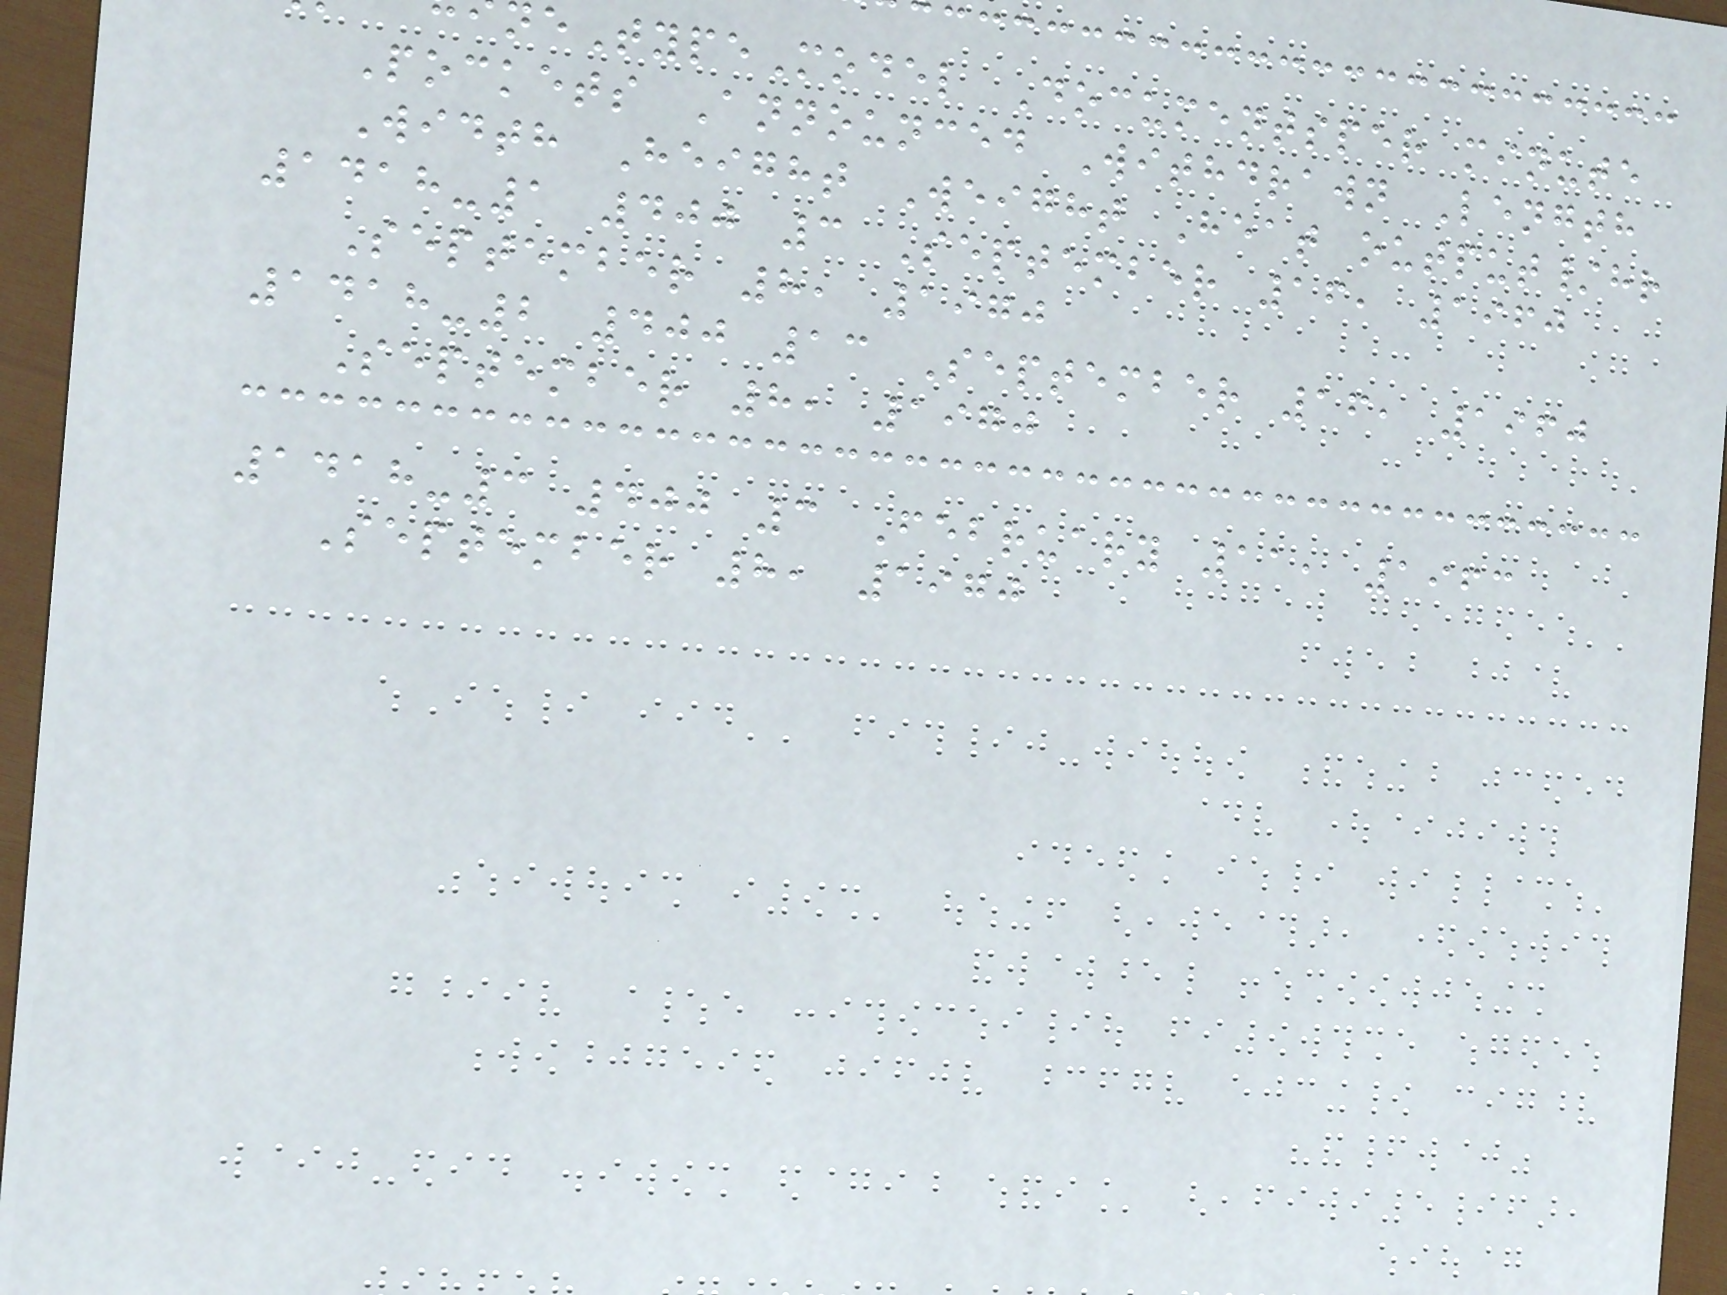eTypeModel Documentsper minute
Pockets Announced Withdrawn Length
Width Height Weight Heat output/hr
1418-1 400 3 September 16, 1960
September 8, 1970
1418-2 400 13 September 16, 1960
September 8, 1970
1418-3 400 3 February 11, 1963
September 8, 1970
